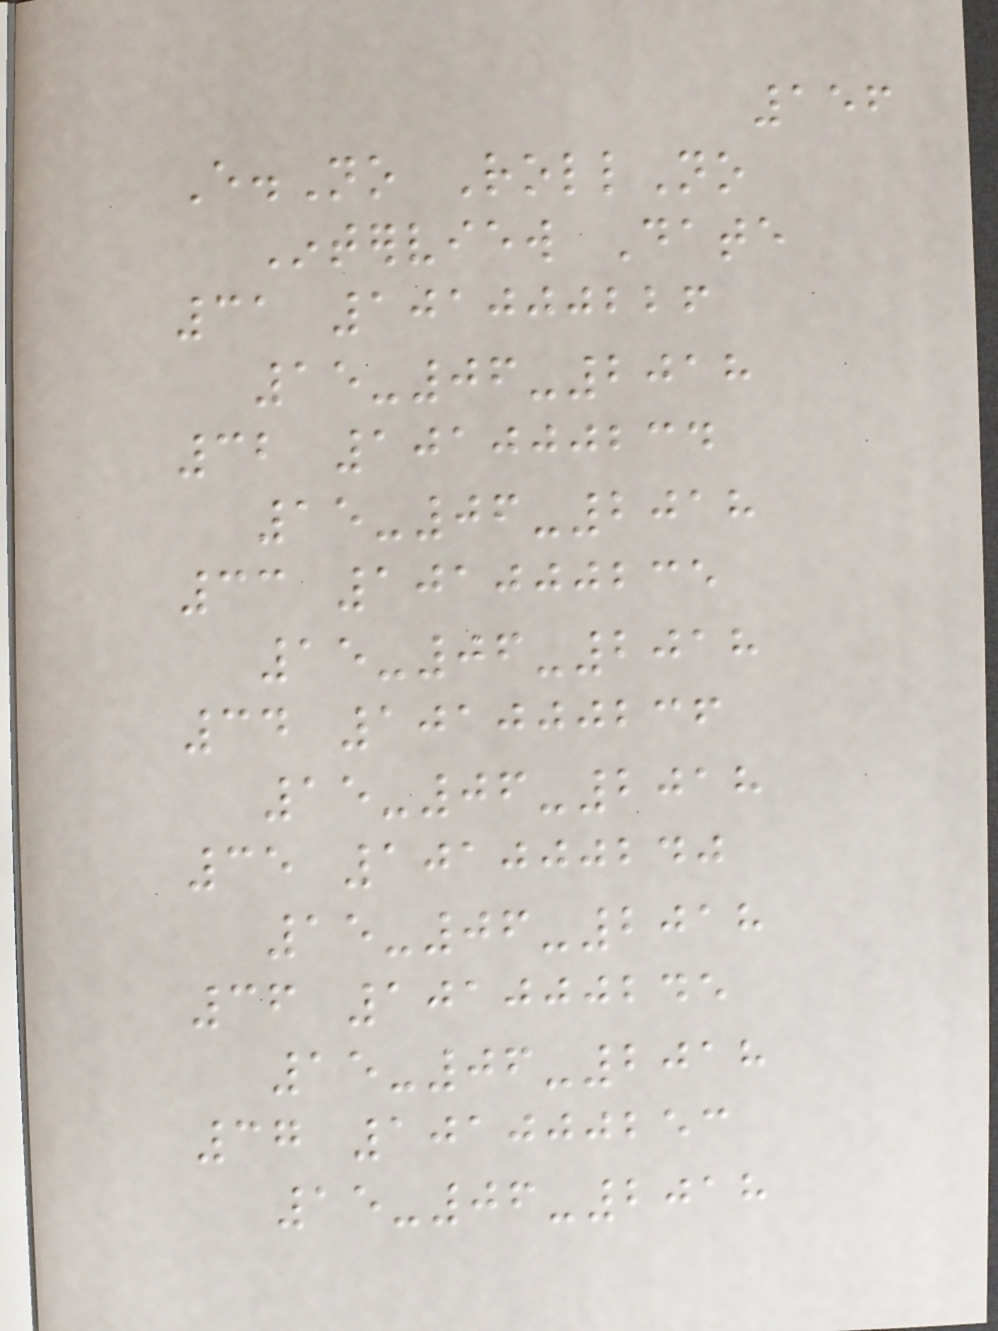156
E.No RollNo
Interview Date
31 101000226
15-06-2018
32 101000234
15-06-2018
33 101000235
15-06-2018
34 101000236
15-06-2018
35 101000240
15-06-2018
36 101000245
15-06-2018
37 101000253
15-06-2018
